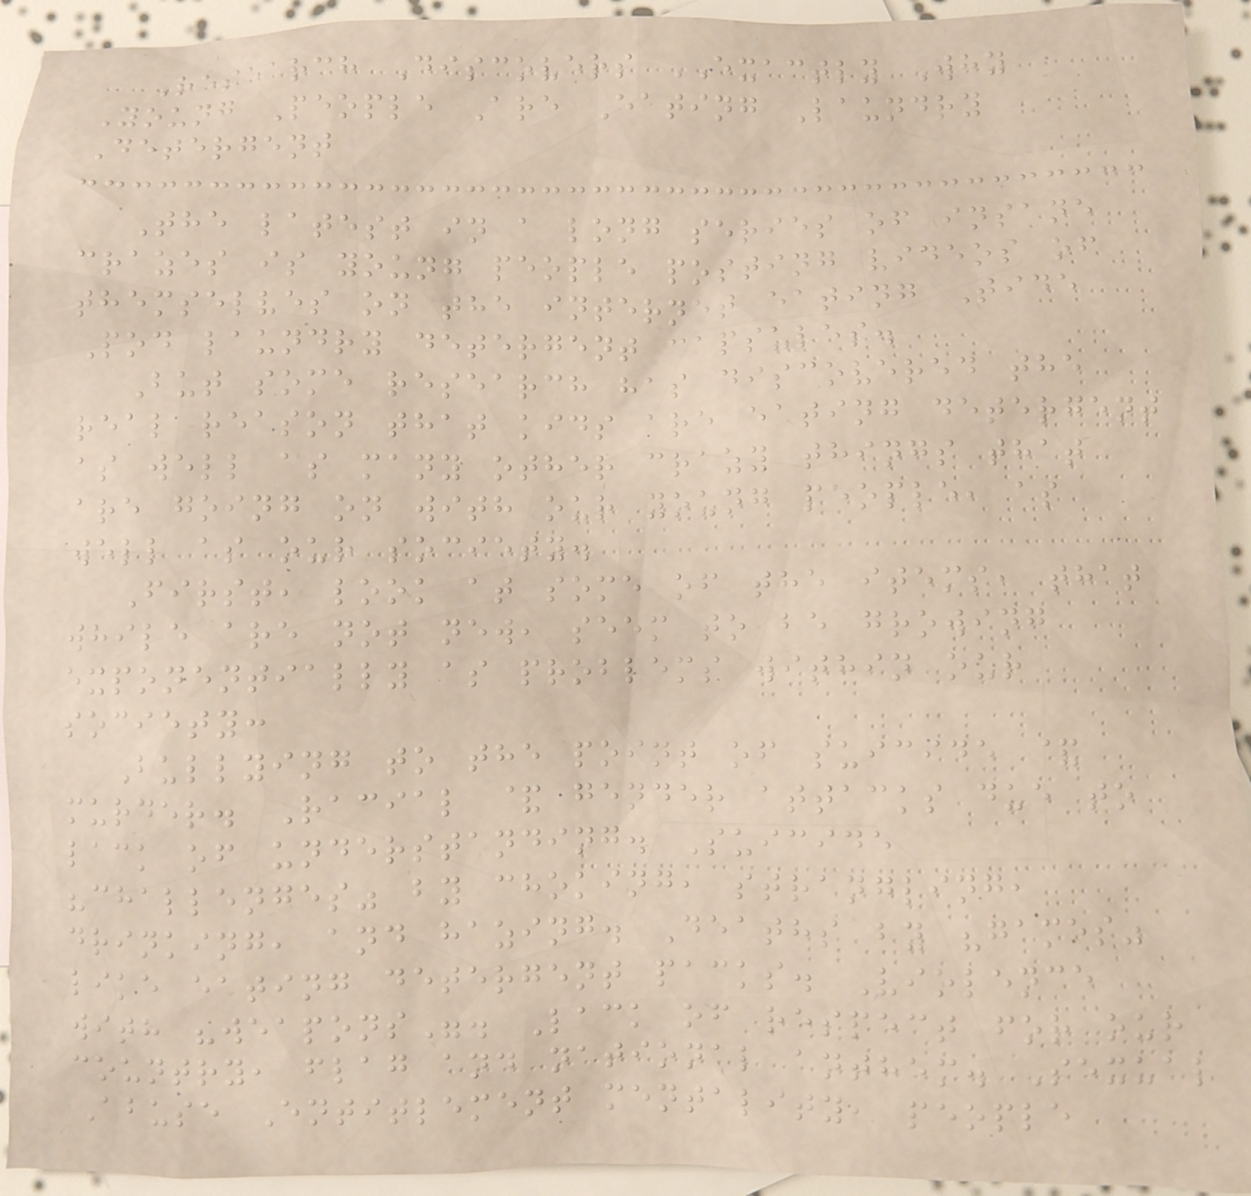Research Discovers EXACTLY Why
Young People Are Eating Laundry
Detergent
The latest in a long series of insane
crazes is young people posting videos of
themselves on the internet eating Tide
Pod laundry detergent capsules.
But some research has discovered the
real reason that kids are eating detergent
as well as many other crazy things that
are going on with our young people, as
well as our society.
First, look at some of the items, that
while are not new, seem to be growing
exponentially as problems within our
society:
Bullying to the point of suicide &
murder. Racial & gender attacks due to
lack of understanding. Suicide
"challenges" by choking, strangling,
drinking, and hazing. Deaths by "games"
like eating detergent packs. Violence
with "weapons". Lack of respect for our
country, flag and national anthem. Sexual
Abuse Entitlement mentality, people
